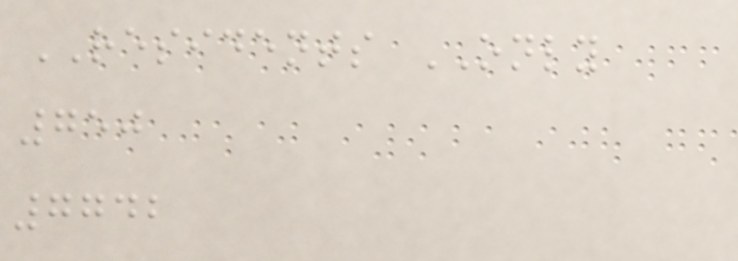RESIDENTS ONLY
750
7742
